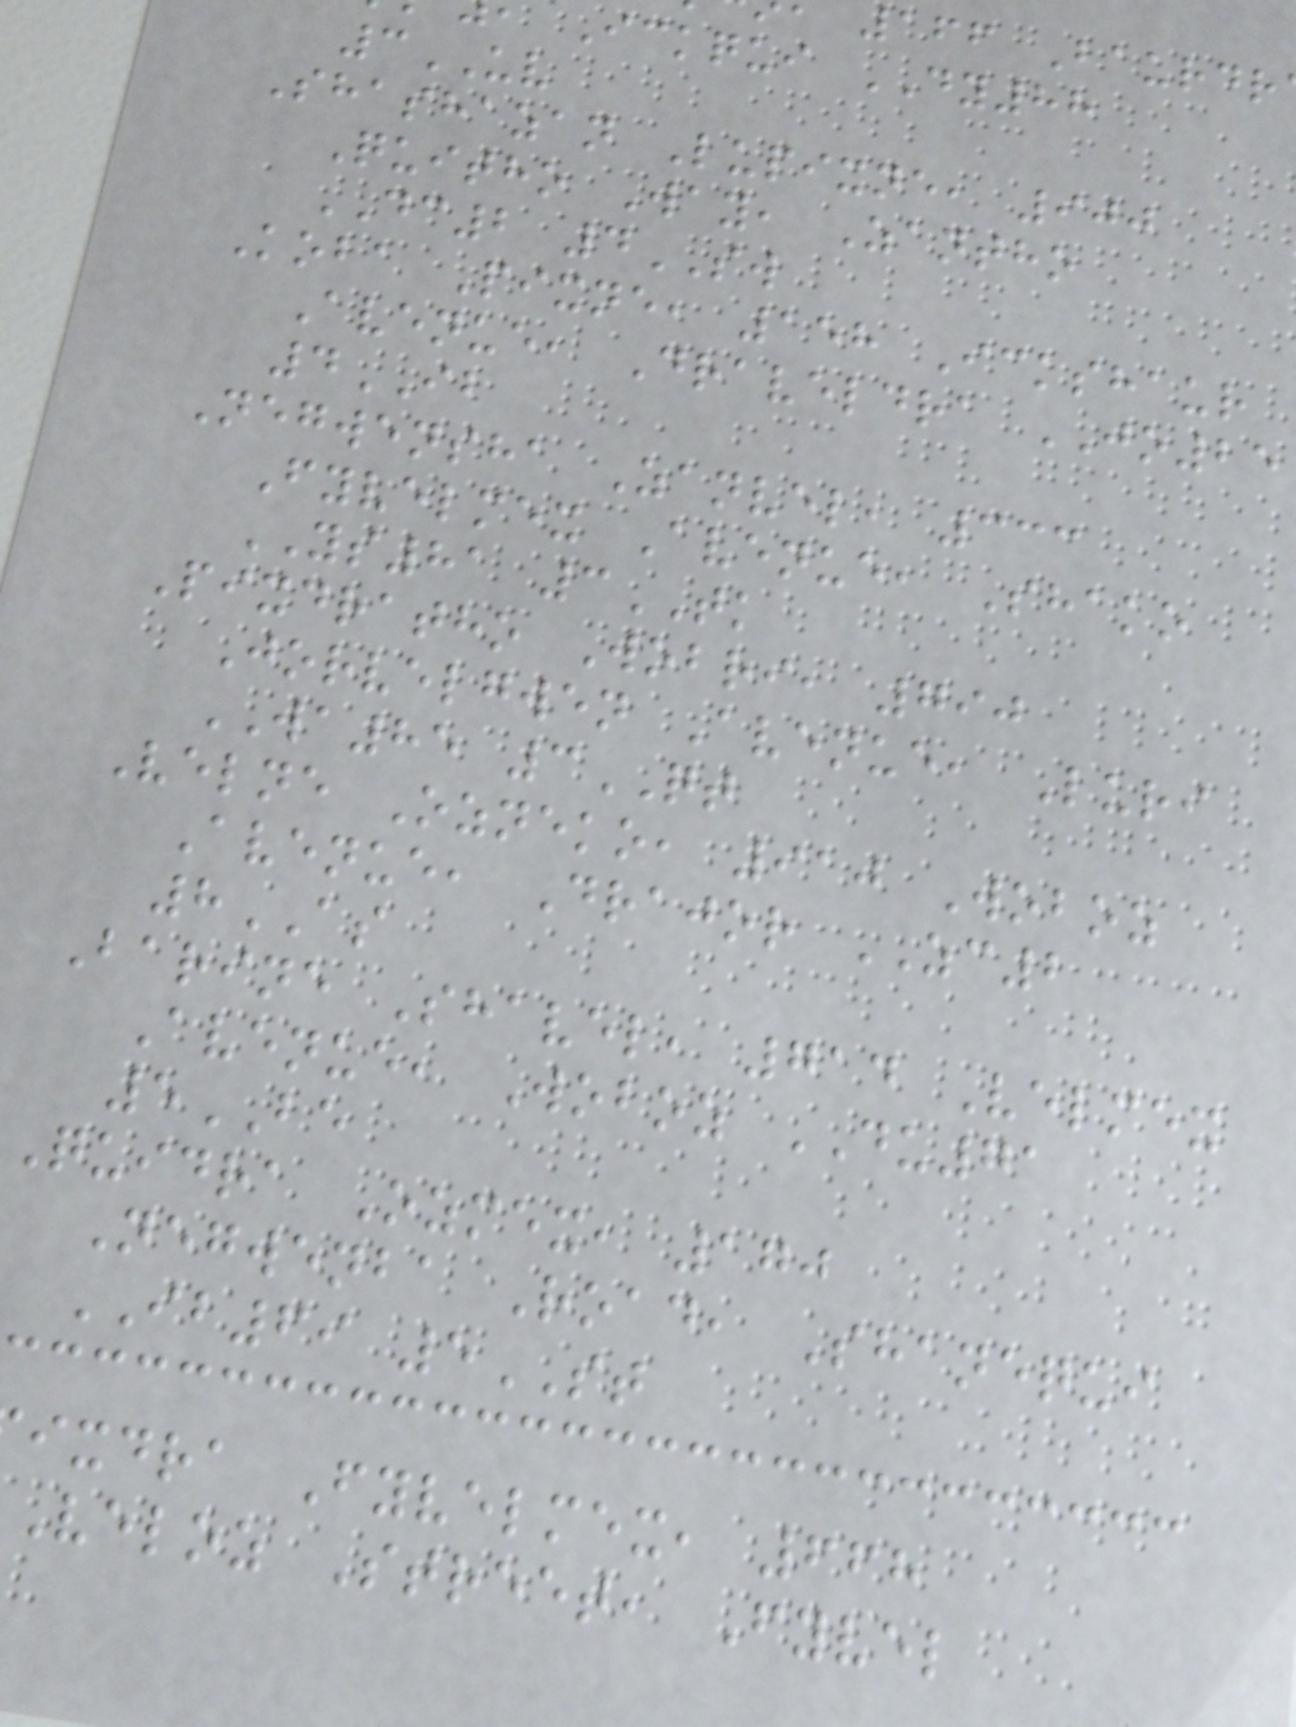166 Baurdr
Ickqui DY88
3UV
Shashazan Lupixne, 900
Quitho Way, Zantho
DC2 4SW
Koba Pixne, 158 Ickshaur
Avenue, Draveldra JO25
4IB
Negwensha Zanvel, 333
Fyvelmex Avenue, Shako
YS81 3TK
Pixdratho Wobri, 790
Jorvelgwen Avenue, Luri
WA85 3QT
Velne Ozneko, 910 Woboz
Avenue, Drajor ZC2
8AS
Barine Shavel, 714 Velmex
Avenue, Woboz DU71
5BE
Quidra Ozmex, 170
Negwenba Road, Shanequi
IB69 5ST
ixdra Fyvelmex, 668
Veloz Street, Fyvel
